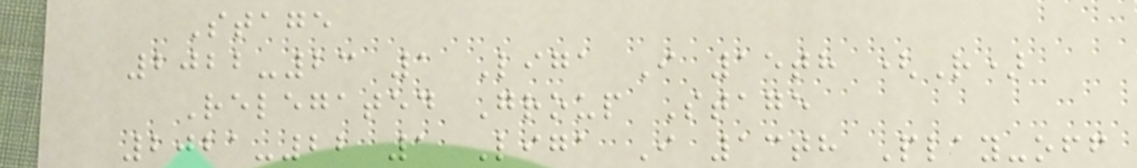Stage
2022-23 1 Liga I 15th (R)
Relegated Group Stage
2021-22 1 Liga I 13th Play-off
